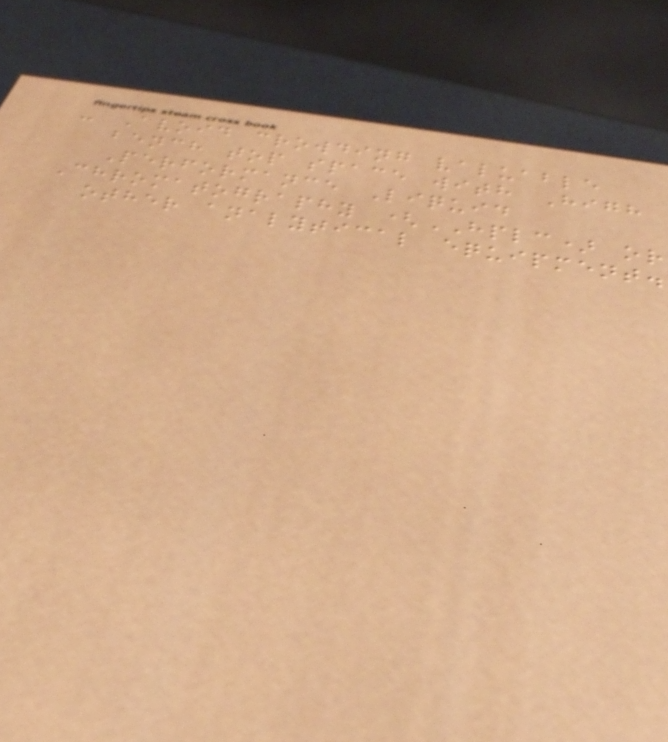- Avoid crowding valuable
bench top space with High
Performance Liquid
Chromatography (HPLC) or
other analytical equipment.
